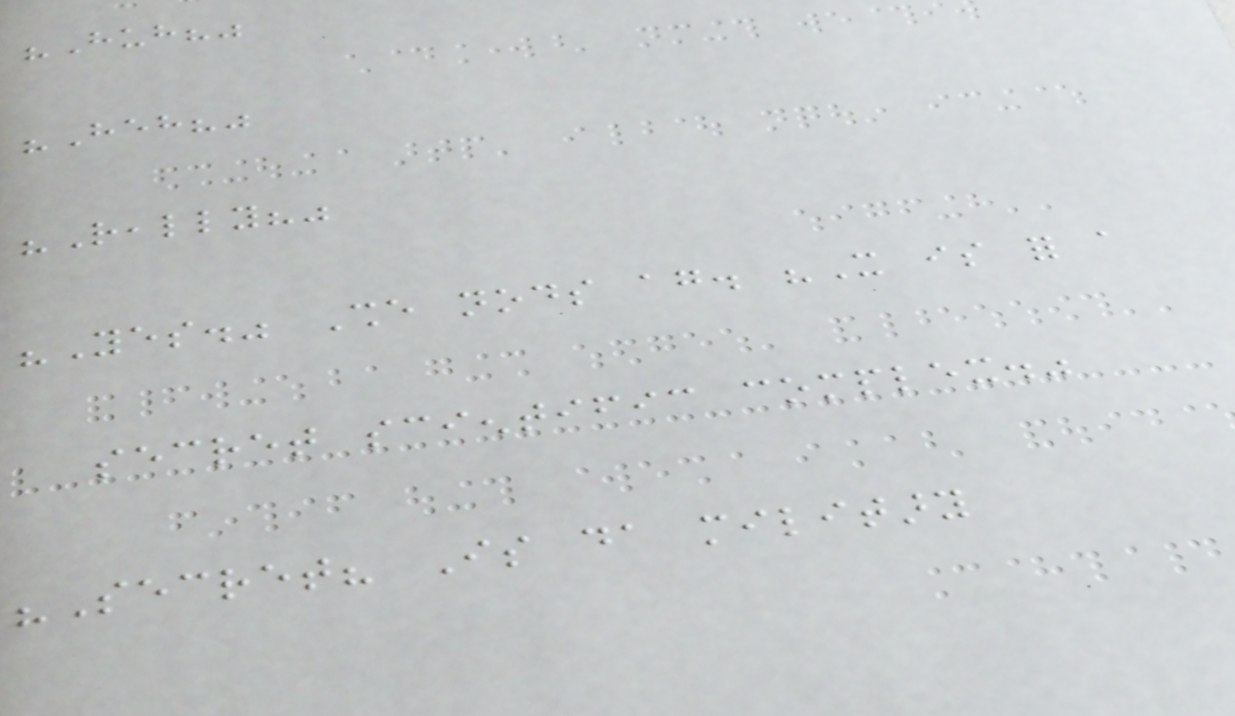"Huh?"
"Heh?"
"Really?"
"Yes." She nods again. "It is for a
secret scientific complex."
"Secret? Is da military
